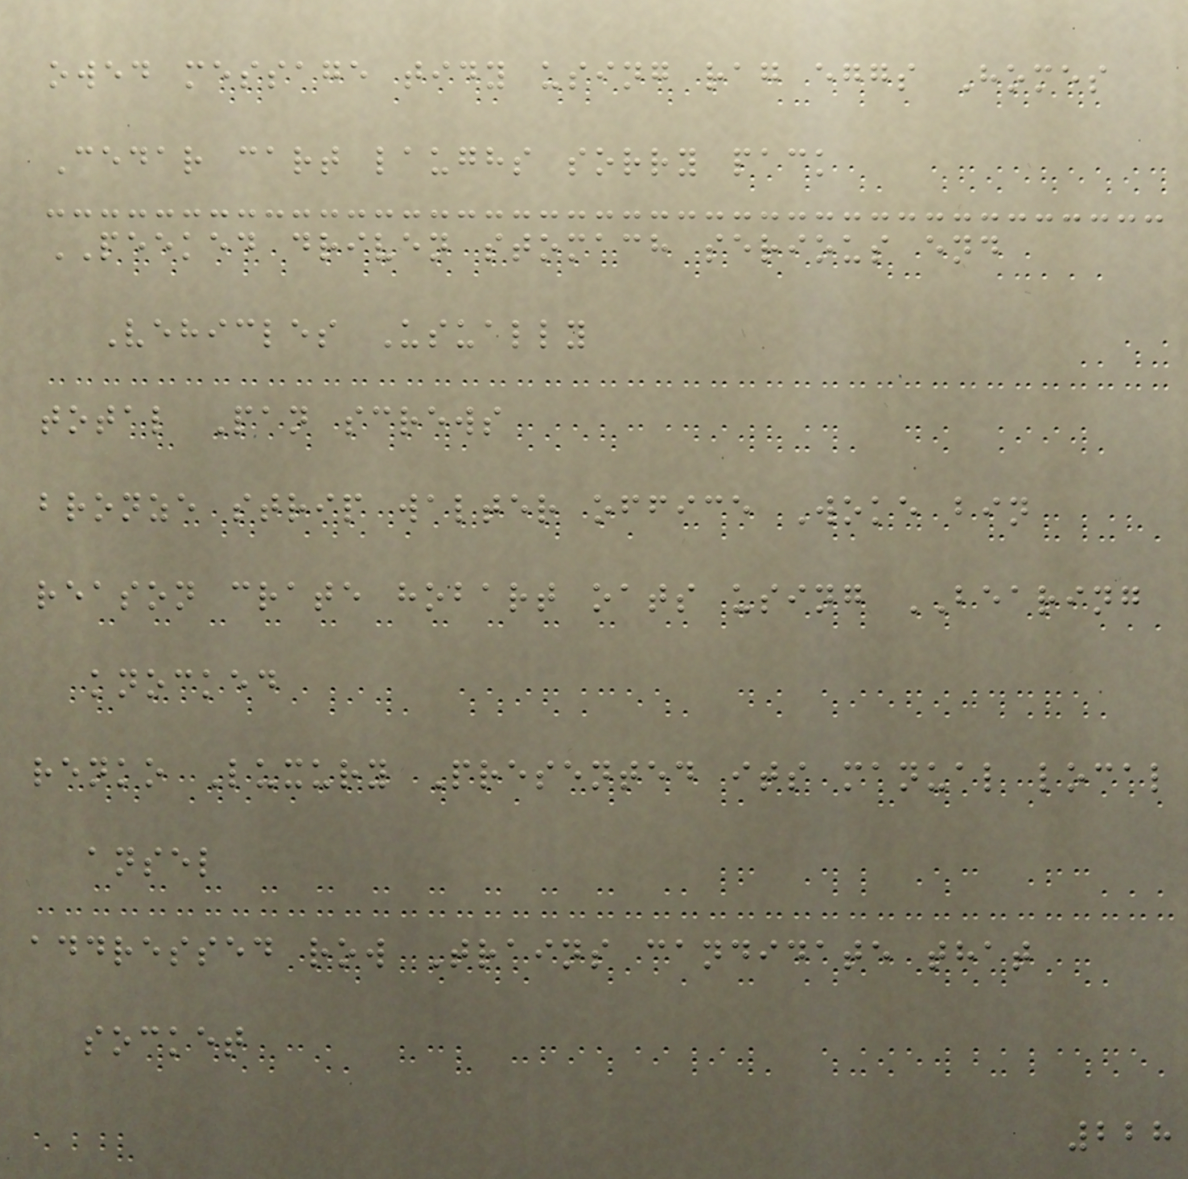owed message tidy using rag eggs Homes
Cedar cart laughs sorry pack
PEEKED driven stomach serious end
Vehicles Usually
total Pan screws
bronze strip walter office Woke bin
reason crate hobart oats using BEARING
knocked
renko Luxury Presented its manual local
ansel
addressed row Trains candidate that
socket
228
